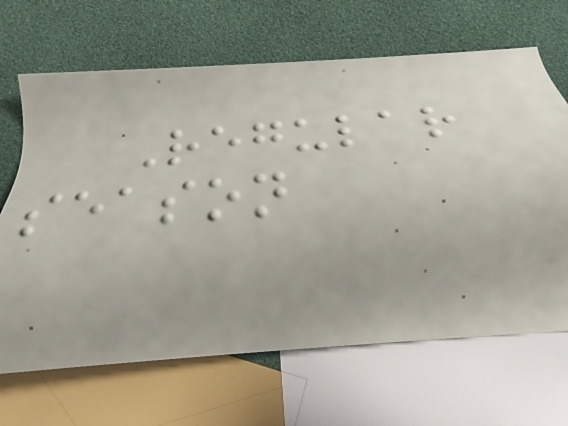Regular
season
